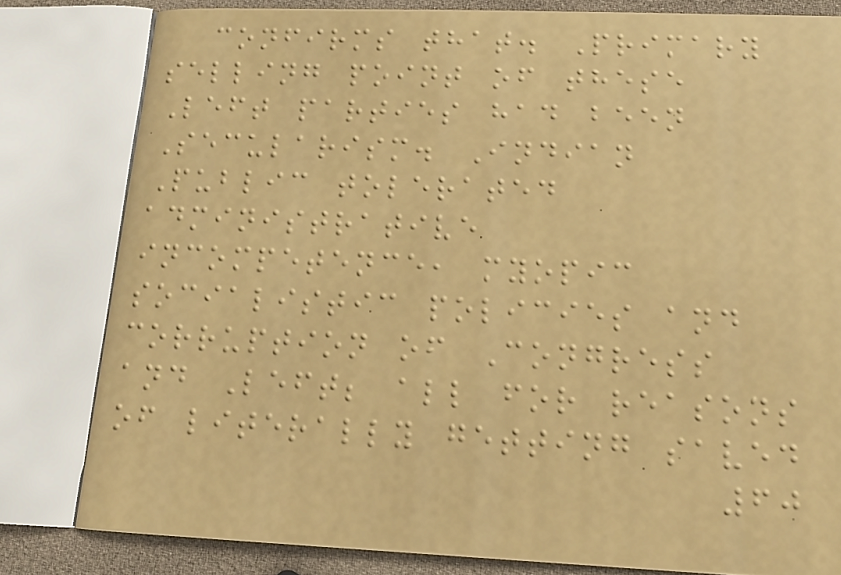confirms that. Primary
selling point of these
Left parties had been
Secularism. Indian
Public tolerated
administrative
incompetence, myopic
socialistic policies and
corruption of Congress
and Left; all for reasons
of literally getting saved
60
